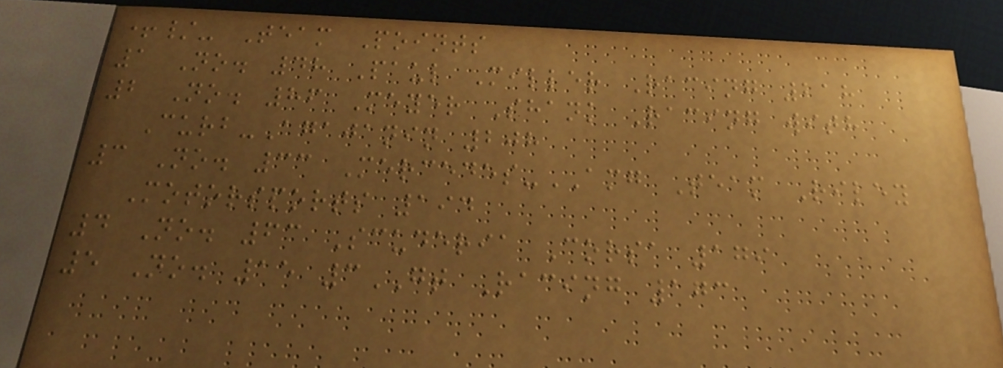+/- Team Points
1 No. 48 Paul Miller Racing 218
2 No. 86 Meyer Shank Racing with
Curb-Agajanin 208
3 No. 33 Mercedes-AMG Team Riley
Motorsports 194
4 No. 63 Scuderia Corsa 179
5 No. 15 3GT Racing 173
